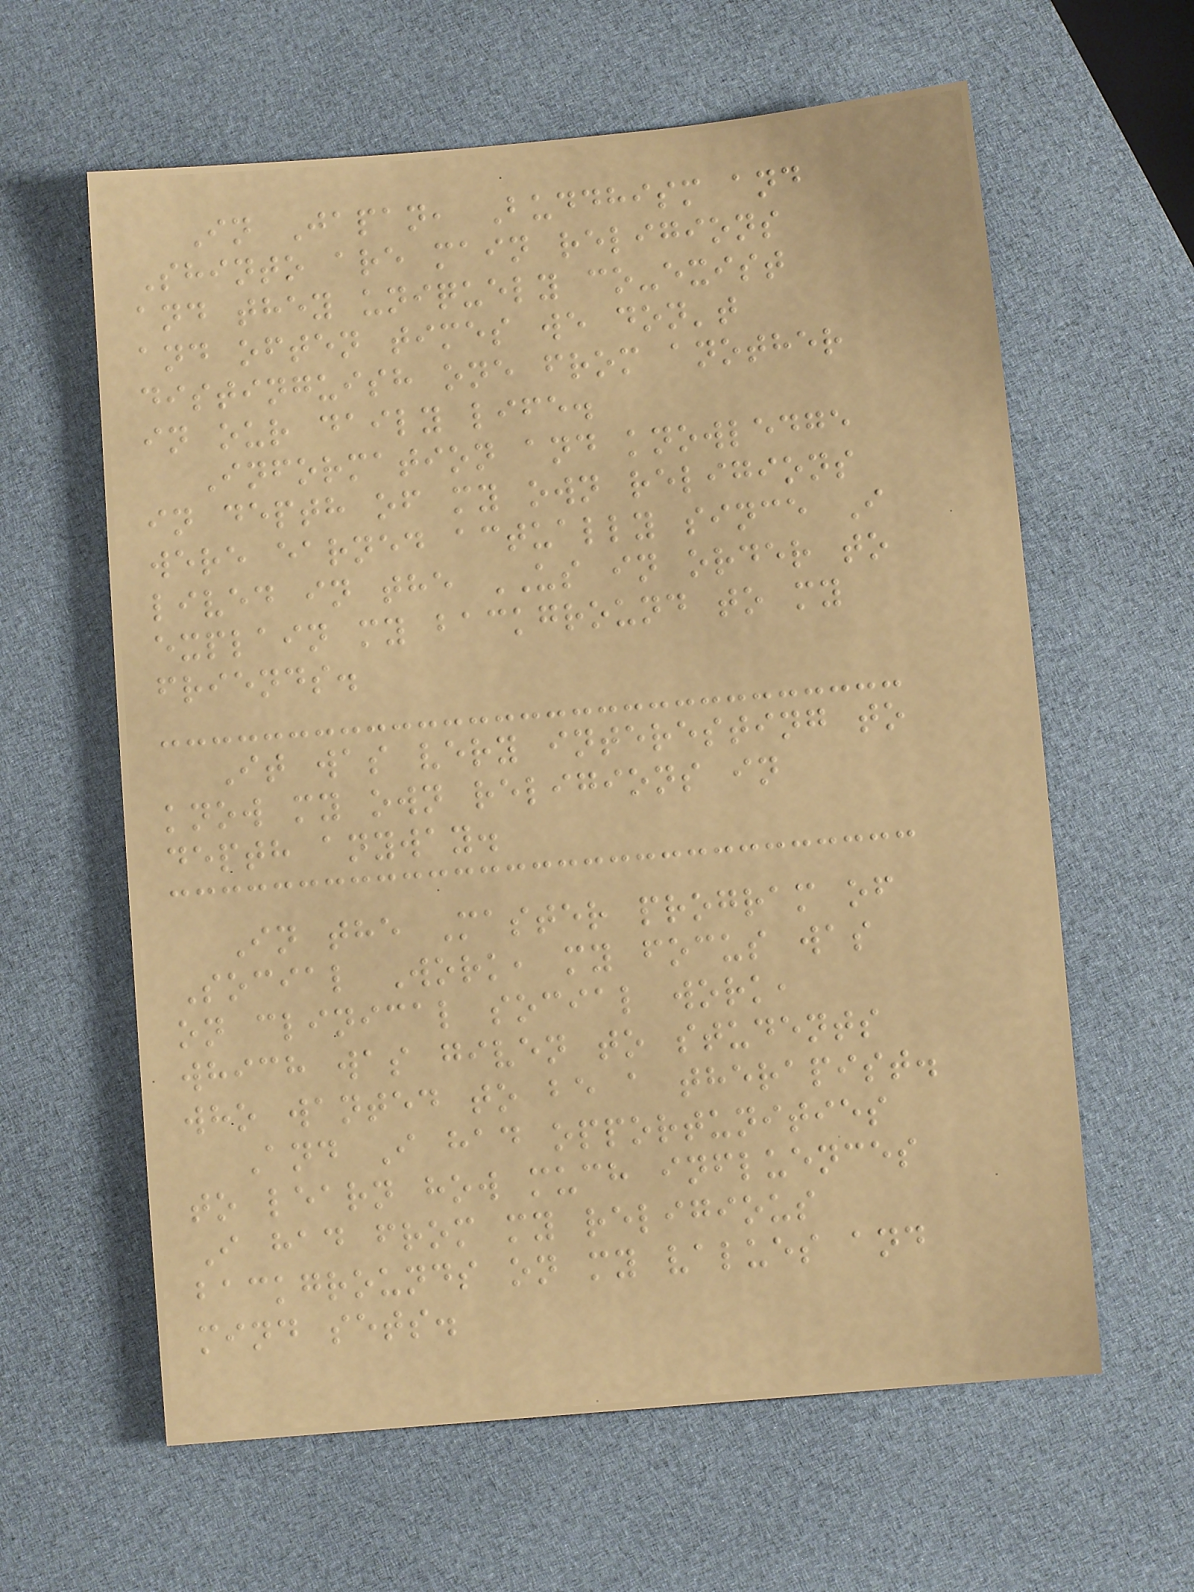In Japan, Buddhism and
Shinto are main religions
and they uniquely co-exist
and often times we don't
distinguish one from another
in our daily life.
Information and knowledge
in depth of my own religions
were earned actually since I
lived in the US in order to
explain my background to my
friends.
It was very interesting to
know my own religions in
depth anyway.
In the Master program of
Social Work, my focus was
on clinical social work,
which was given to students
who wanted to be a therapist.
And I had opportunities
to learn how much influences
I had from my religious
backgrounds on my values and
mind sets.
